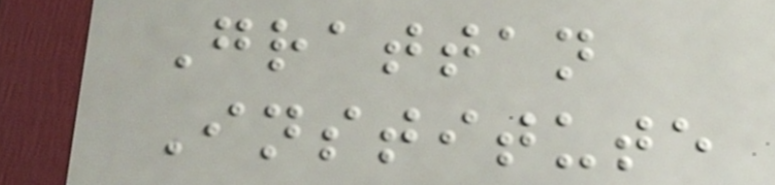Grattan
Institute
